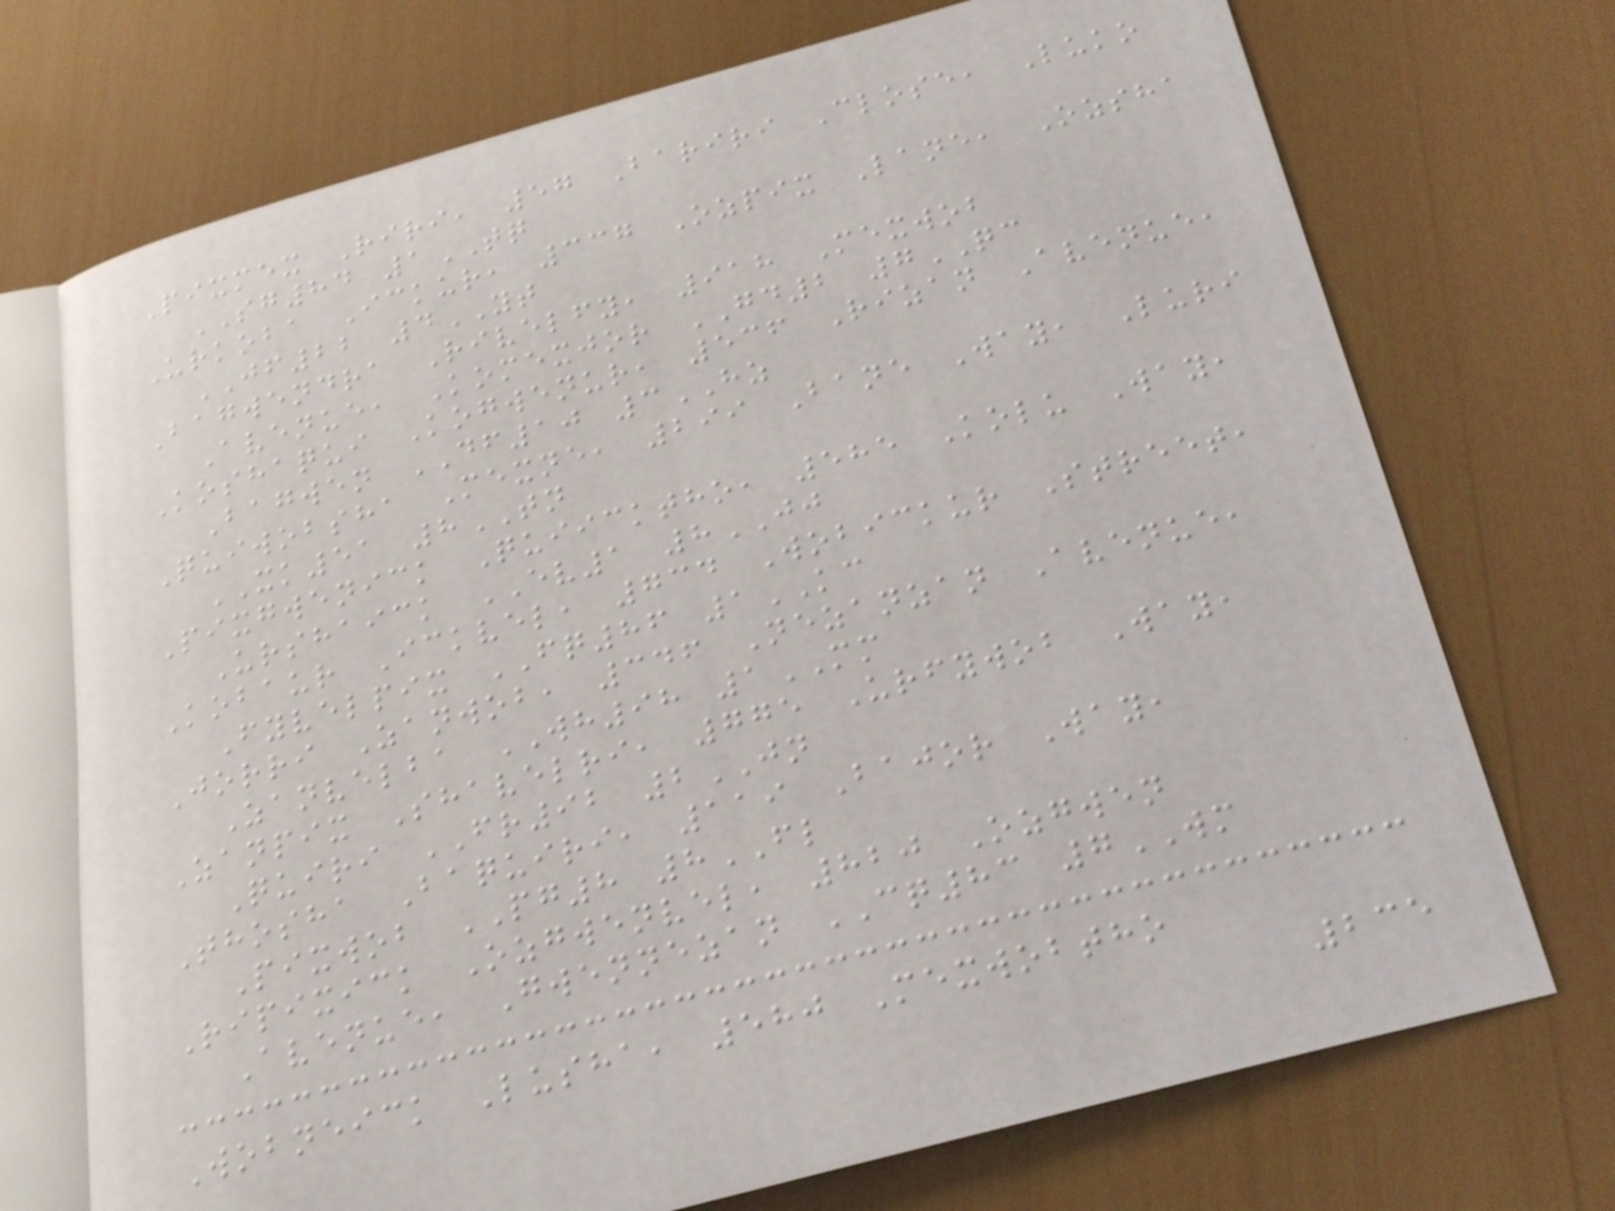Pixmex Riri, 57 Bariri Close, Luko
SG84 1TQ
Urkoba Ickur, 337 Ozpix Lane, Ozsha
JF22 4YT
Bagwendra Rivelfy, 918 Mexwob
Avenue, Komexjor GD2 7QC
Koshaqui Kogwenur, 536 Rizan Avenue,
Bagwen DF10 3HZ
Quiwobsha Mexne, 299 Bane Way, Luri
XK51 8TN
Pixgwenick Quiicktho, 585 Kolu Way,
Urshaick EV1 8JJ
Kobaur Ickvel, 734 Wobickur Street,
Fyvelpix FQ86 1KC
Jorri Zanwob, 346 Nezanzan Avenue,
Zanvelba WH98 1MM
Zanpix Shavelri, 775 Urfywob Way,
Quiri FR92 2JN
Thosha Baquiri, 119 Bajor Way,
Pixwob PG8 8FL
Ripixick Ozgwenvel, 820 Ozgwen
Avenue, Gwennezan CQ83 7WM
Wobneick Lusha, 580 Mexwobtho
235
